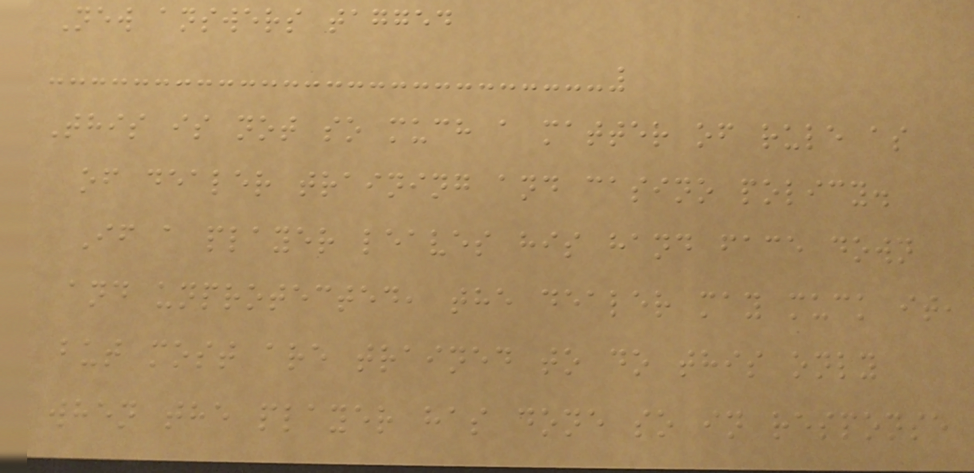New answers tagged
This is not so much a matter of rule as
of dealer training and casino policy.
If a player leaves his hand face down
and unprotected, the dealer may muck it,
but most are trained to do this only
when the player has done so in response
